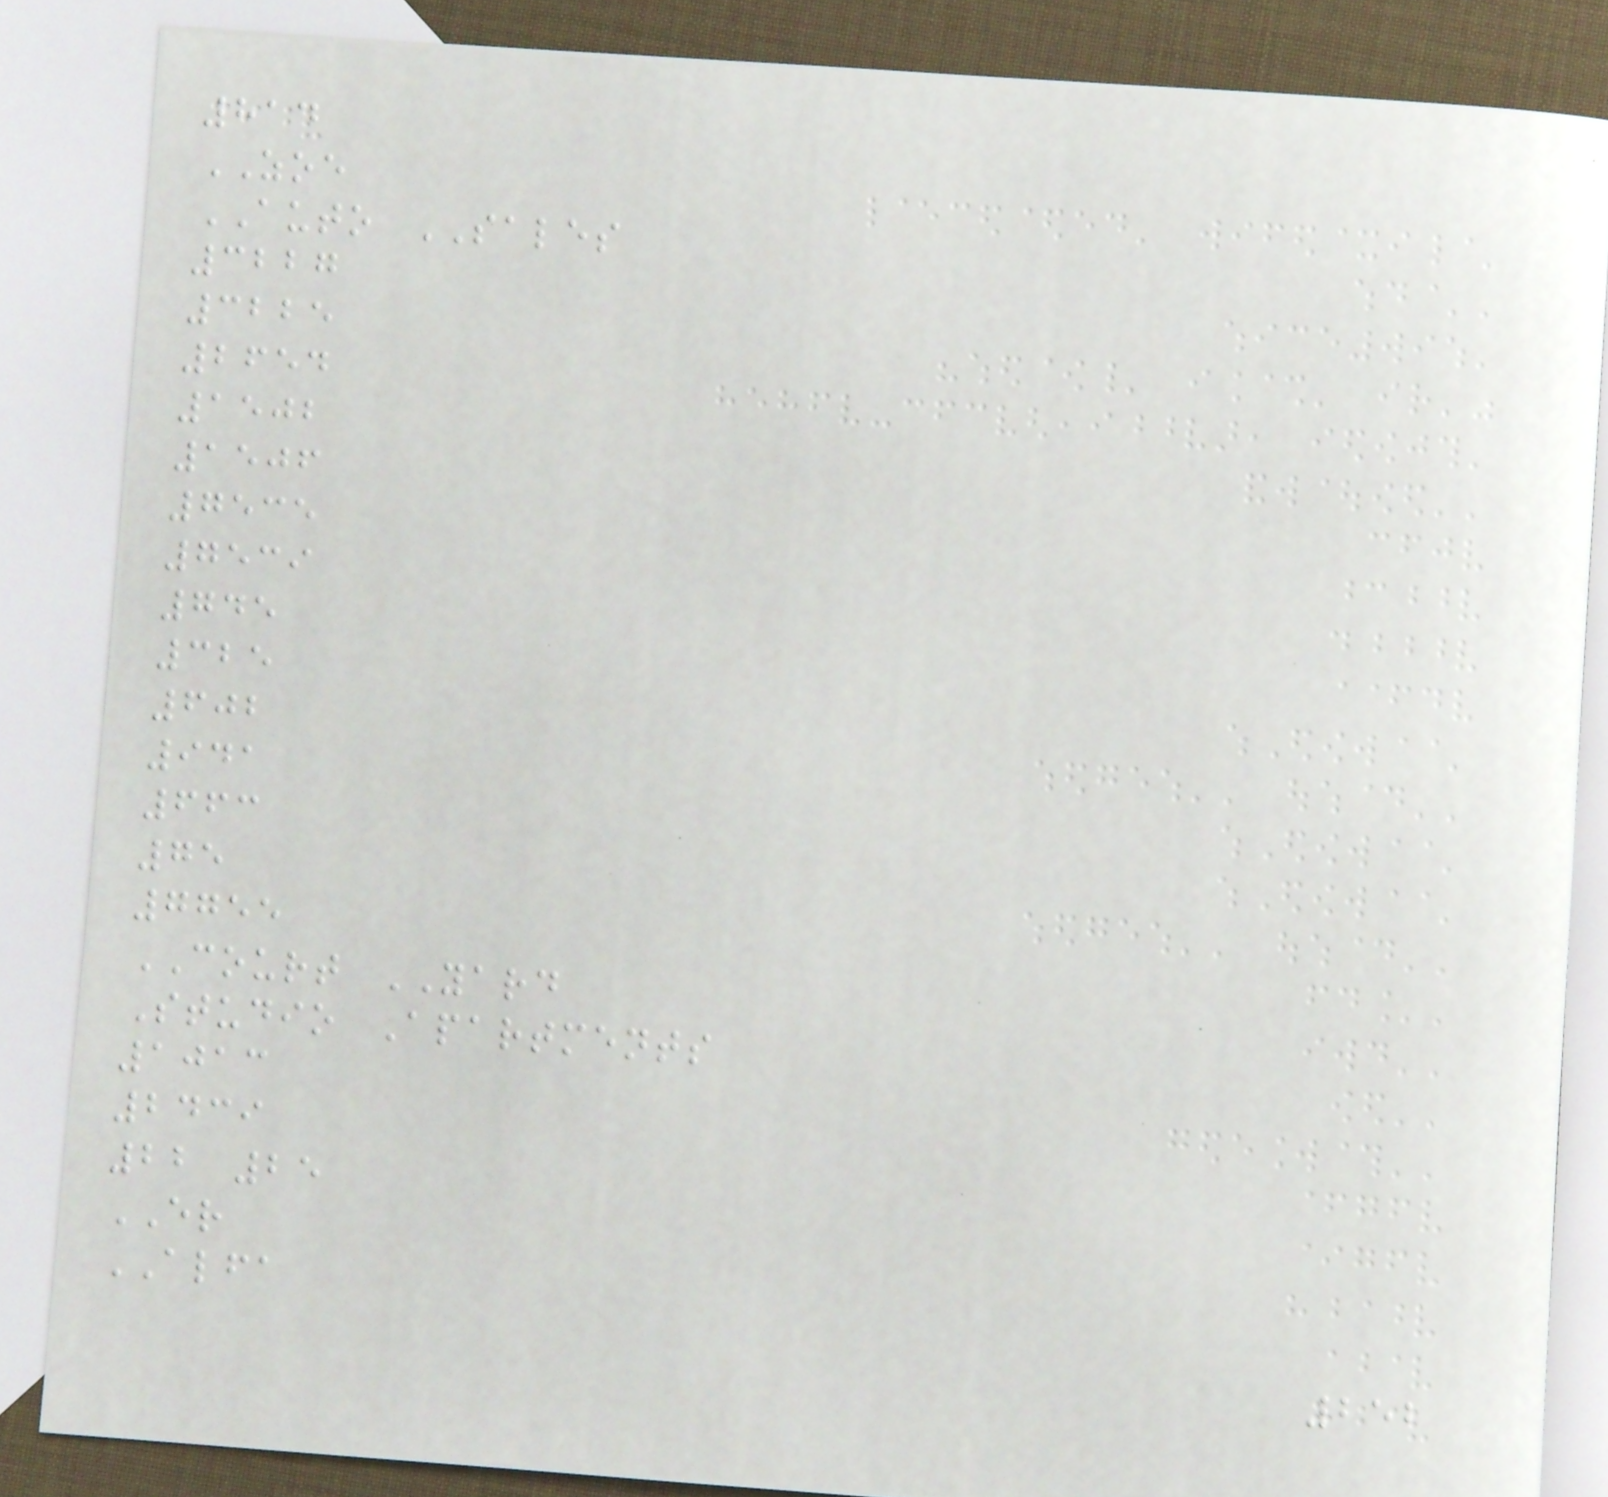814
ZOE
AUTO SALES
3227
3225
2654
1502
1506
7535
7539
745
325
602
941
663
75
7755
COURT YARD
Studio Apartments
1013
2439
22 25
ER
ALFA
252
